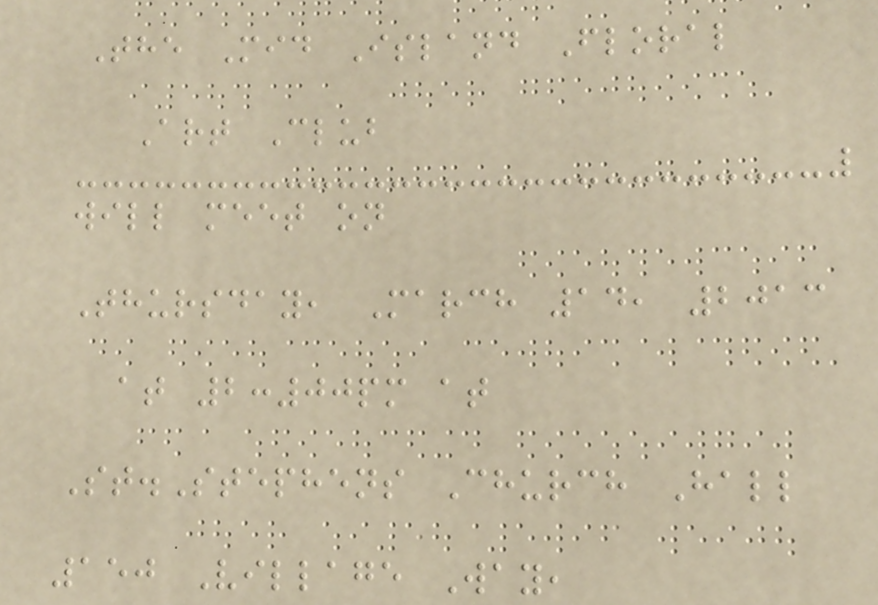The Mid Island Floral
Art Club
will meet on
Thursday, March 14, 2013
at 2:00pm at
St.Stephens Church Hall
150 Village Way,
